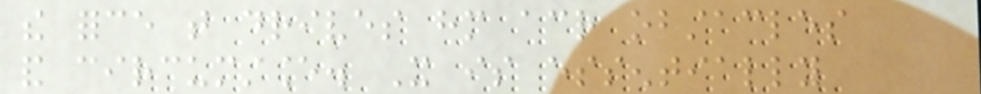the force that drives him across obstacles
and circumstance. It is essentially
